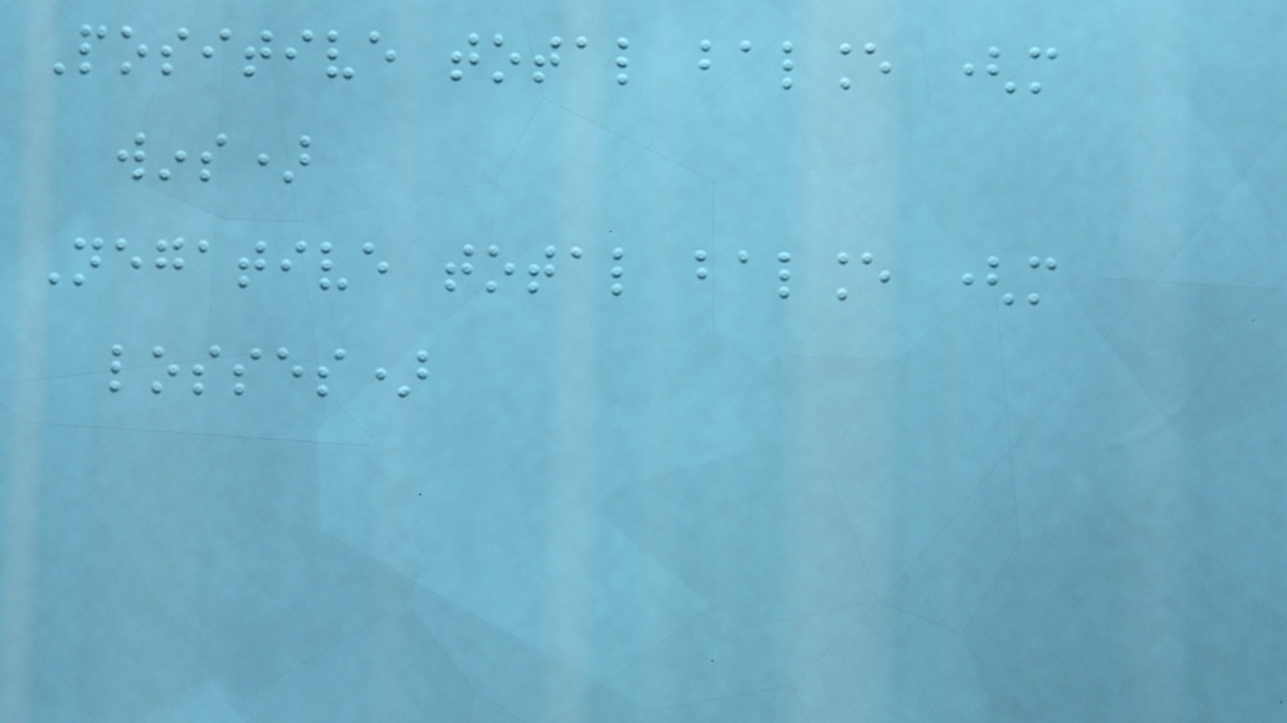Positive total balance (more
wins)
Negative total balance (more
losses)
